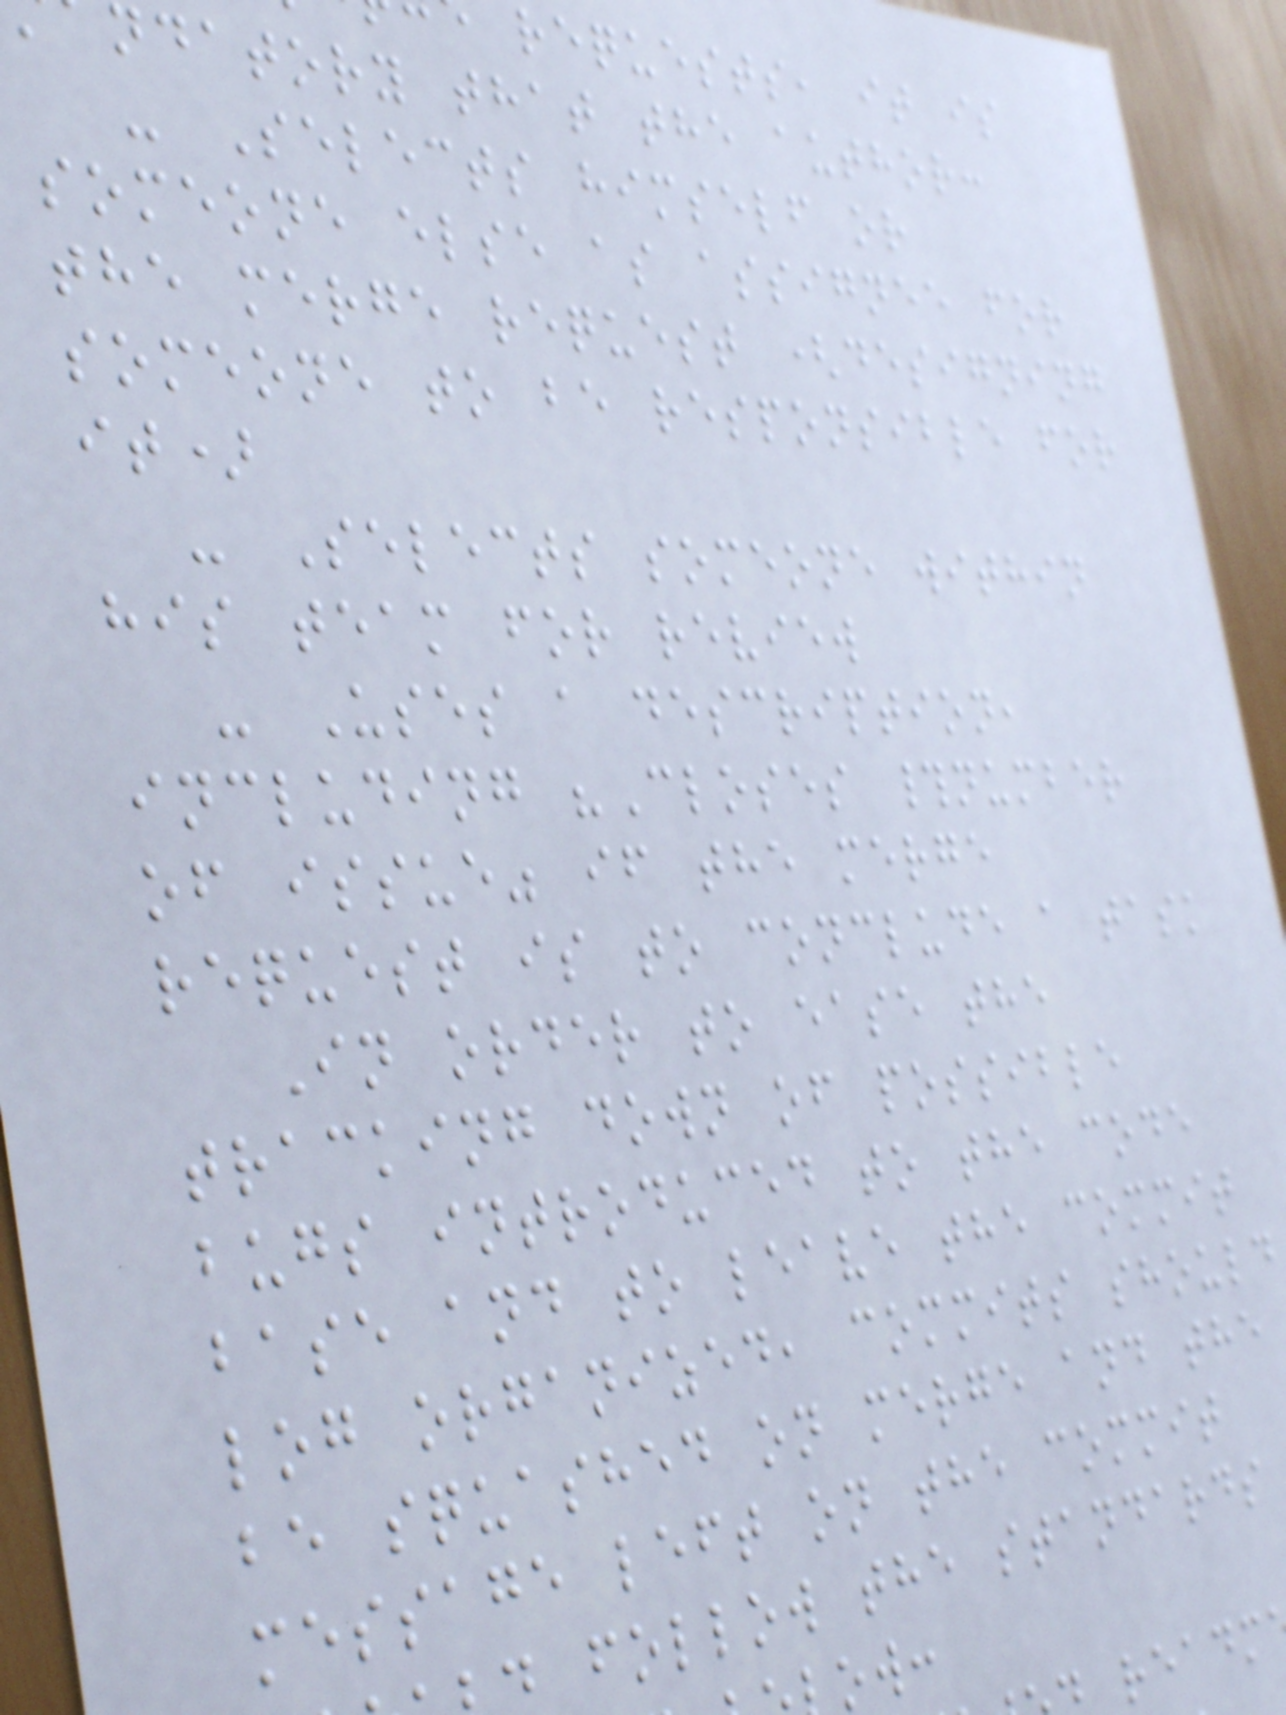requests, it is
ndatory that the author:
- Selects himself or
someone else as assignee for
the merge request (designing
someone to be responsible for
it)
- Selects someone within
his team for review
- Uses a description,
including "Closes #number
of issue" if the merge
request is to conclude a task
In order to ease the
tracking down of possible
bugs introduced to the code
base and to leave the commit
log organized, commits should
be squashed on merge and the
message left on the commit
follow the standards
